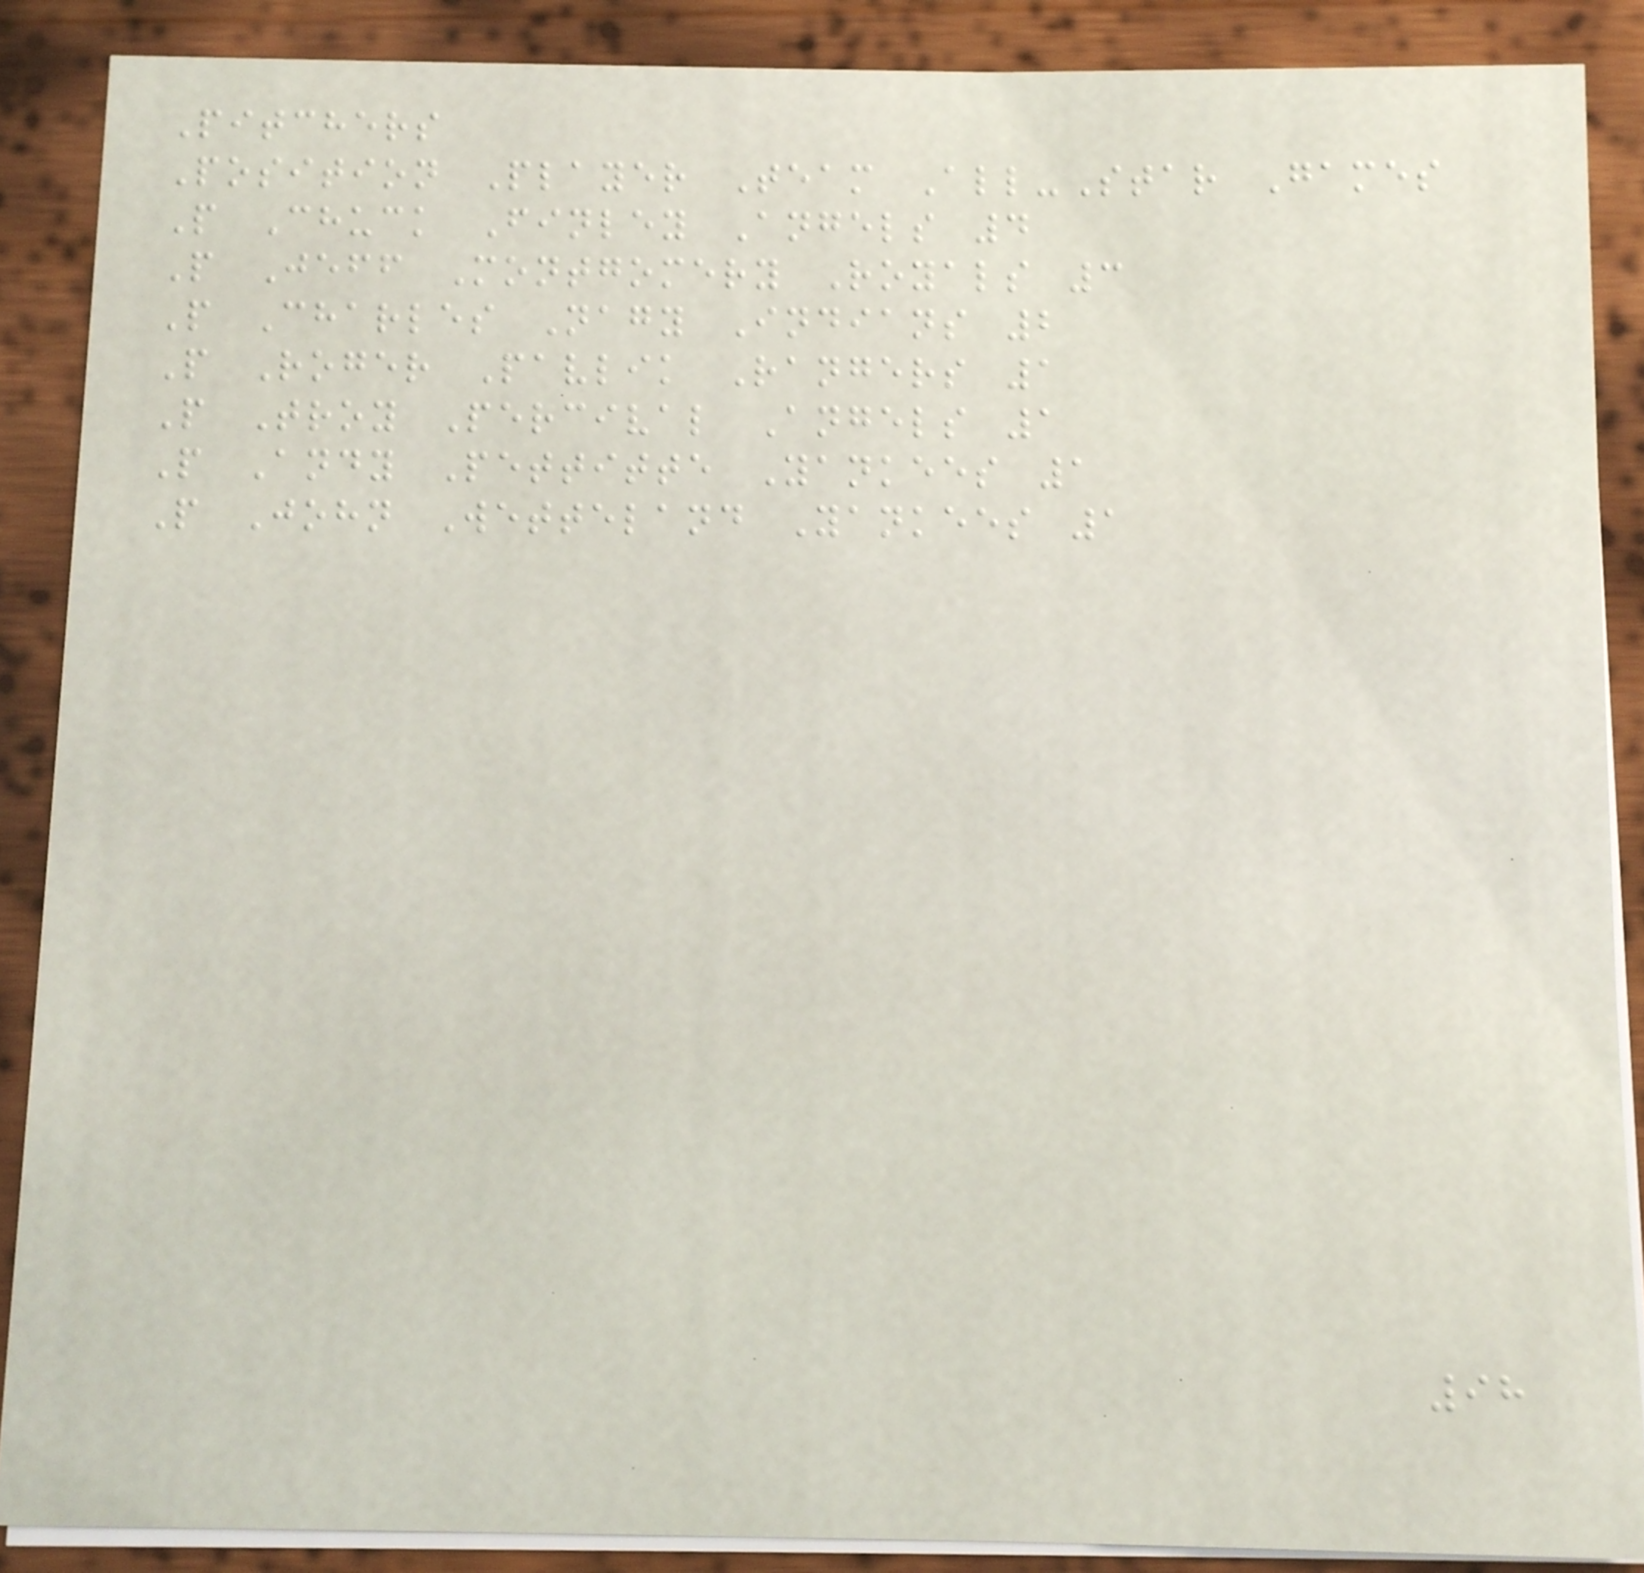Pitchers
Position Player Team All-Star Games
P Chuck Finley Angels 4
P Jeff Montgomery Royals 3
P Charles Nagy Indians 2
P Roger Pavlik Rangers 1
P Troy Percival Angels 1
P Andy Pettitte Yankees 1
P John Wetteland Yankees 1
98
